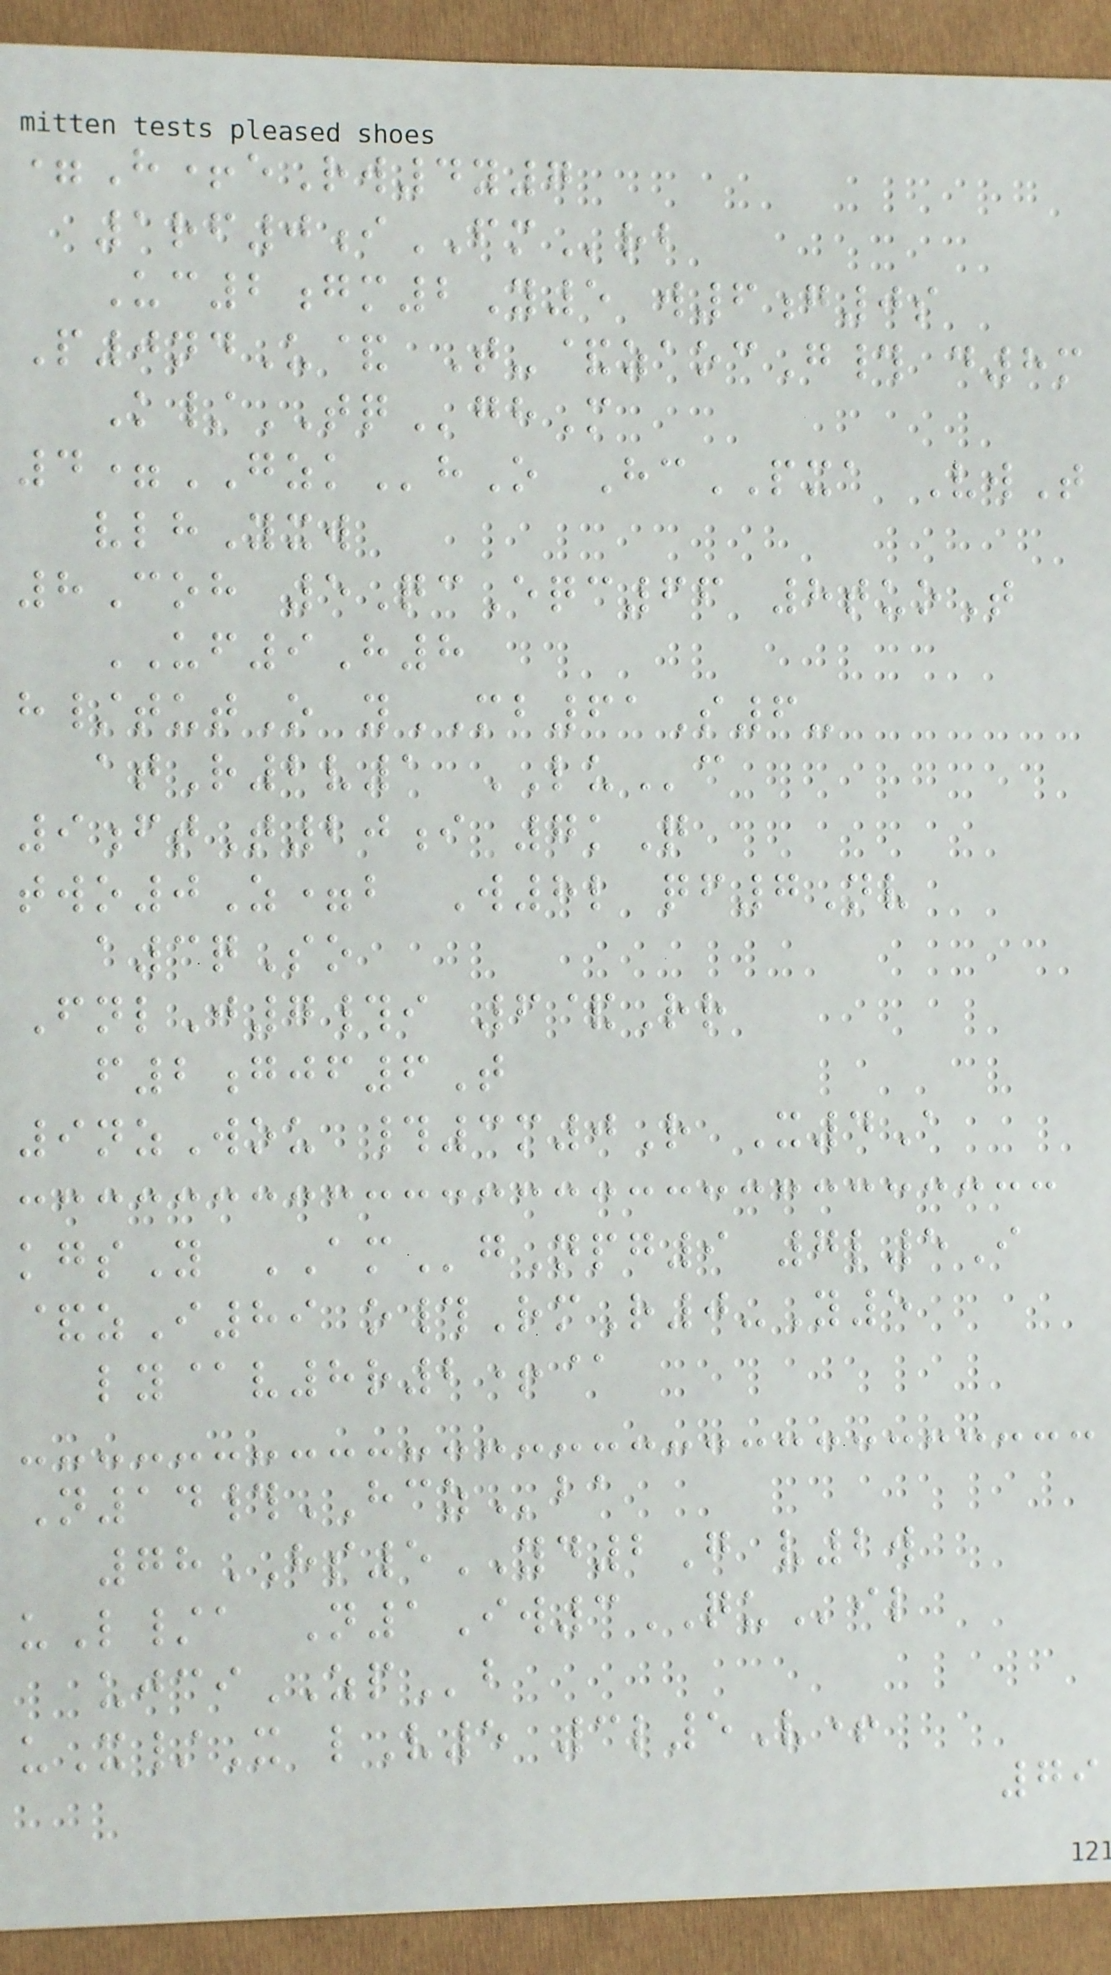=H+eRw4y7
1rf0iFMrb
Uc2gm2Y5 w6g0s
P0ndU& T-&zaocG# d8m
K/TQghM
4=GZKhO HcPXA VwT
vlhYxw
8Coh 5QcEqc66 8tuoT
UF9H8
h/tutO yMB61S6-
atR2v1 LUc
9ftT20i 7kQ
two0Z=b W8l qf7Nv
a3qSo
FnlJ7#i 6&Rr
f2gjf6T
9nzWou #3m0R X4A
kgsY AMgNpg9 7l5I
&zI89 o#RmR0-Y5
ly@v8r2+@
N14#HCZba
78HS5YD2G v2w
uL/a N1Iw3QUil
ujciZPb
uX/X lV5 3l5V+
79
